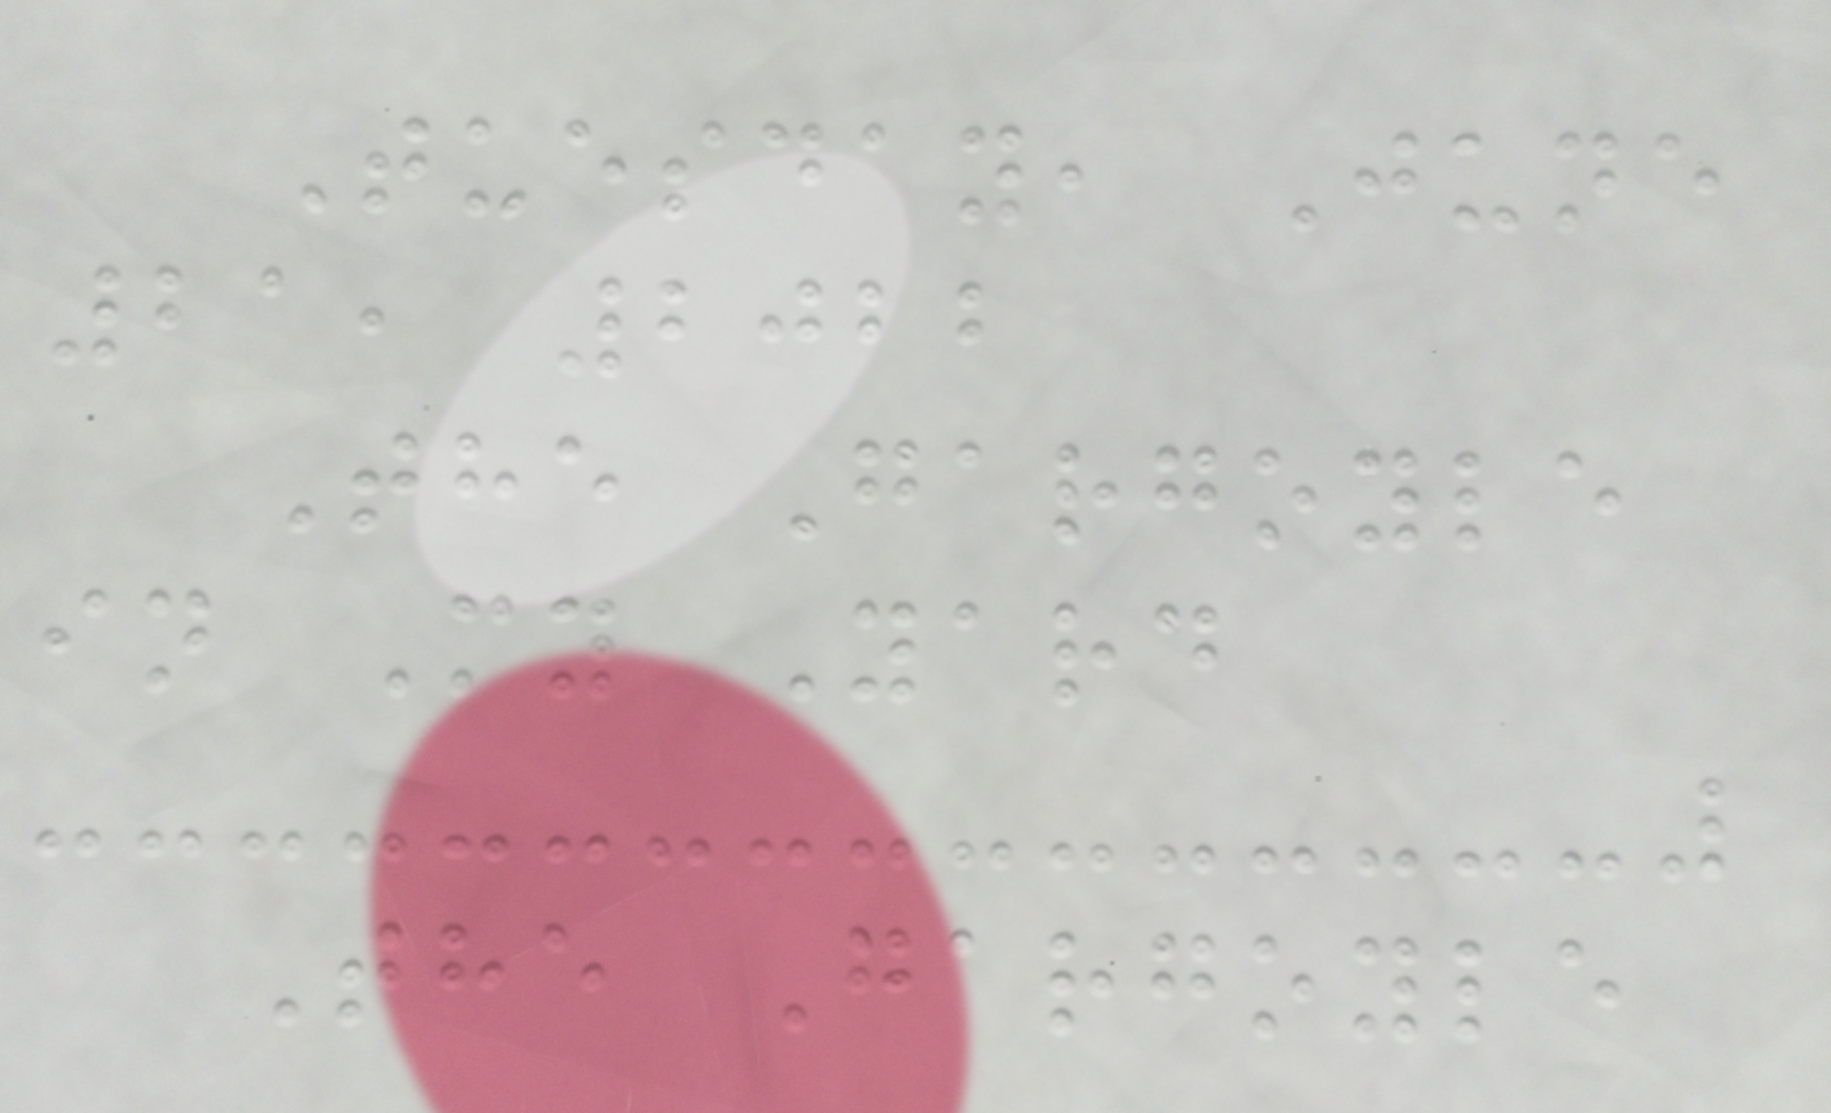Tuesday, June
21, 2022
The Gargoyle
in My Yard
The Gargoyle
